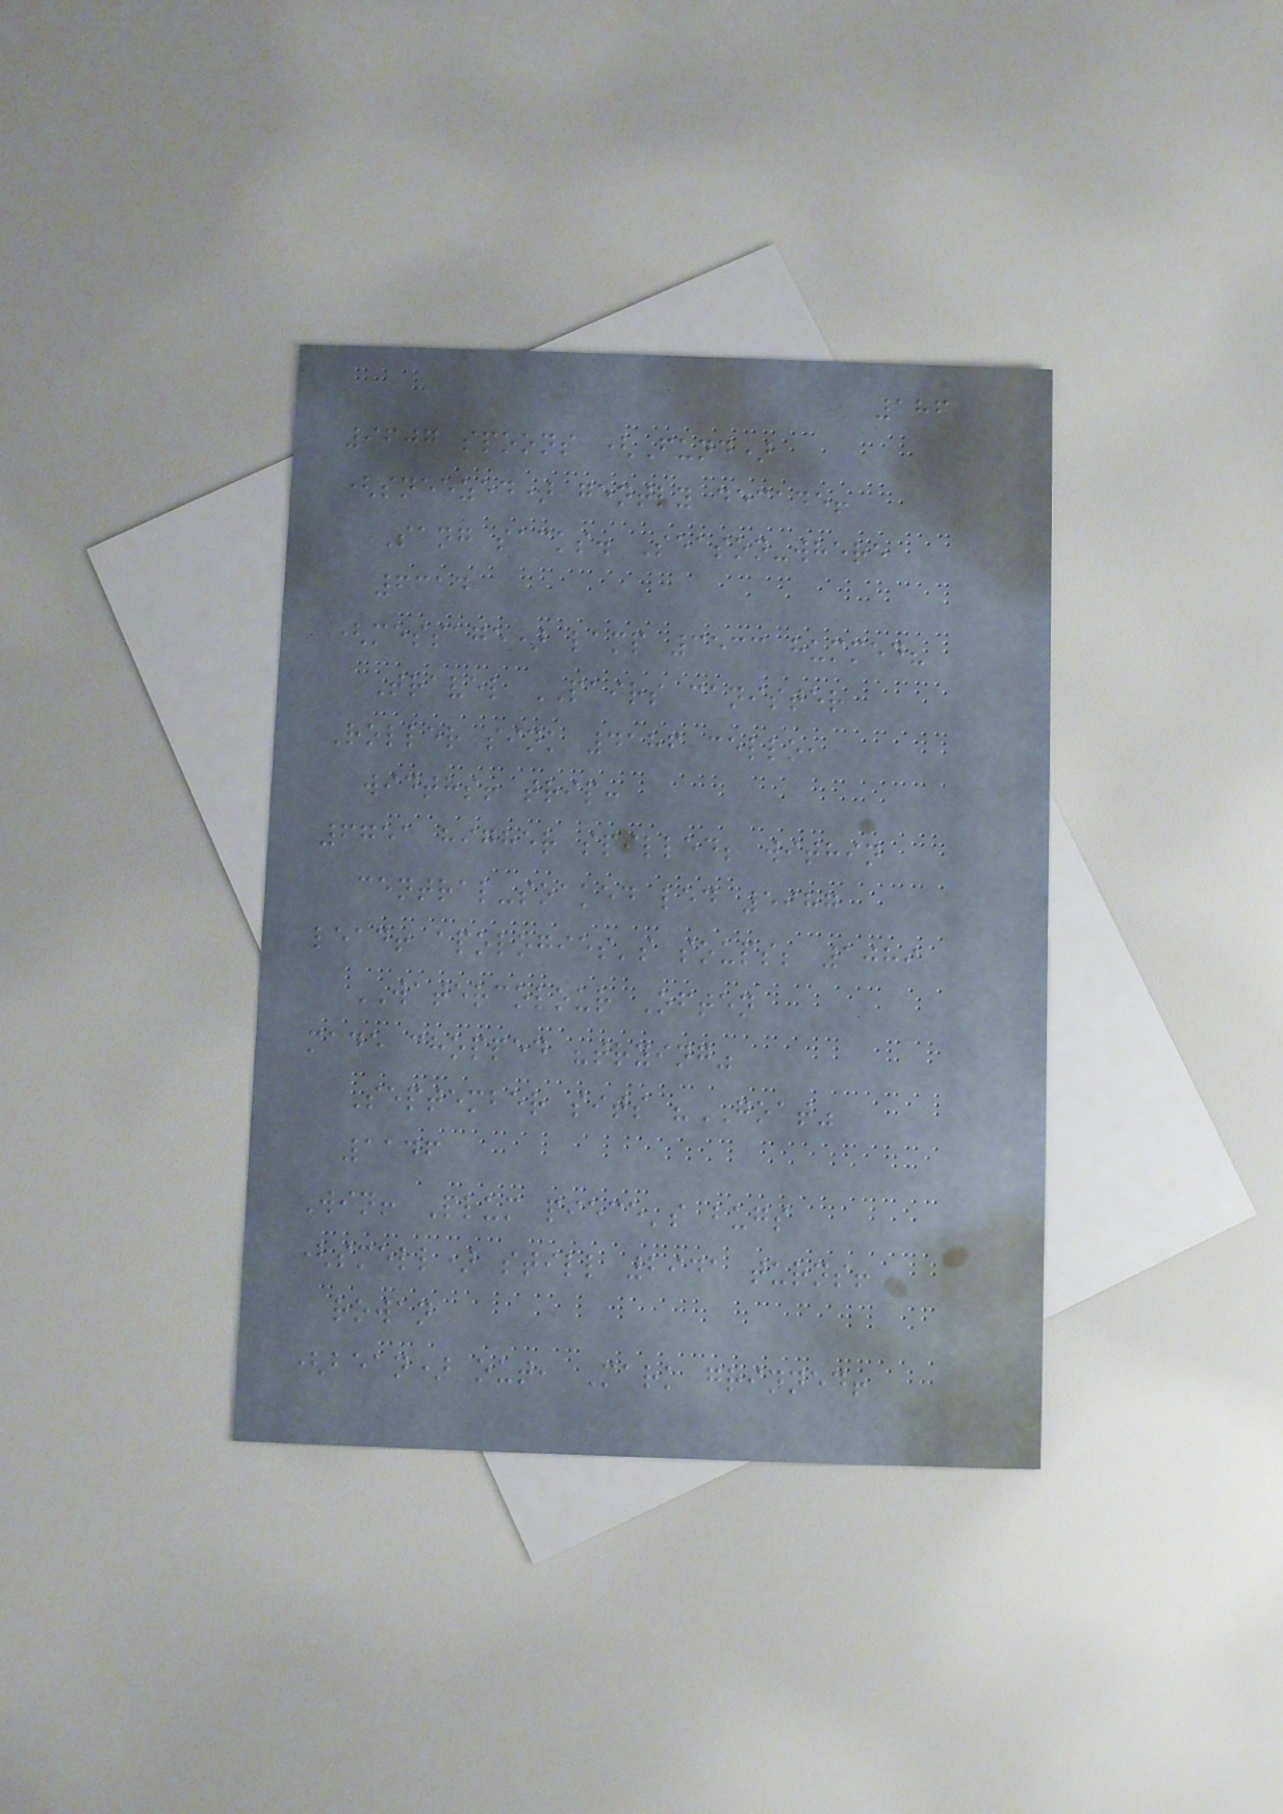186
9607 spoons (Fund)
(sneezed) gently decade!
Sang sacks. Season-where
6314
(message) lamp 3533 hummed?
Travel PAIRS canister
Roller sink 4186 cello,
widths! trip:
6751 higher spilled; within
central-soaked led 5987
lead! apologies's soups; 1089
WATERCOLOUR Often
made chopped "trying"
September sits "GOAT"
1146
Win! Plum piece's bugs
(smell) still 2941 turns!
rowan
(bean) out, Mark grinned!
